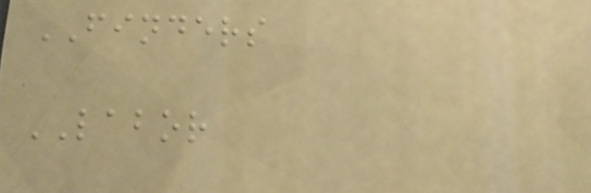FINDERS
LABOR
